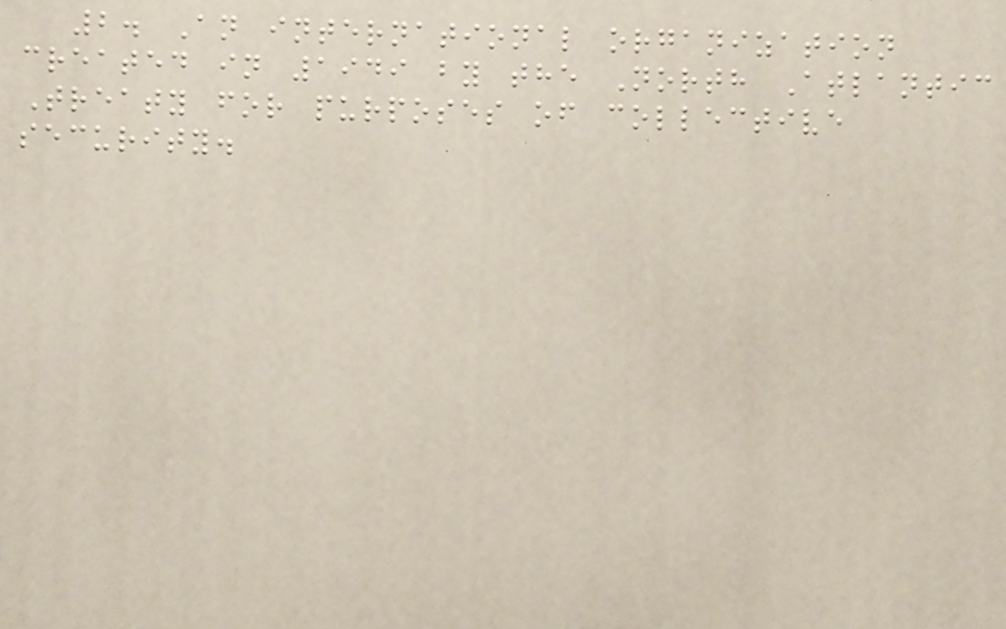2. An international organization
created in 1949 by the North Atlantic
Treaty for purposes of collective
security.
